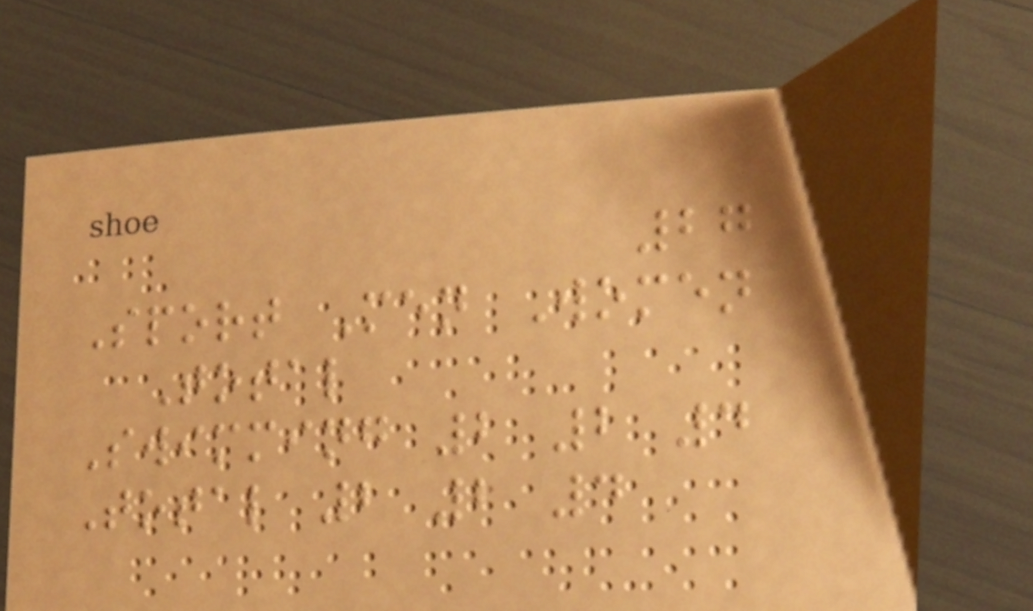27
Sport Men Women
Total
Swimming 2 2 4
Total 2 2 4
